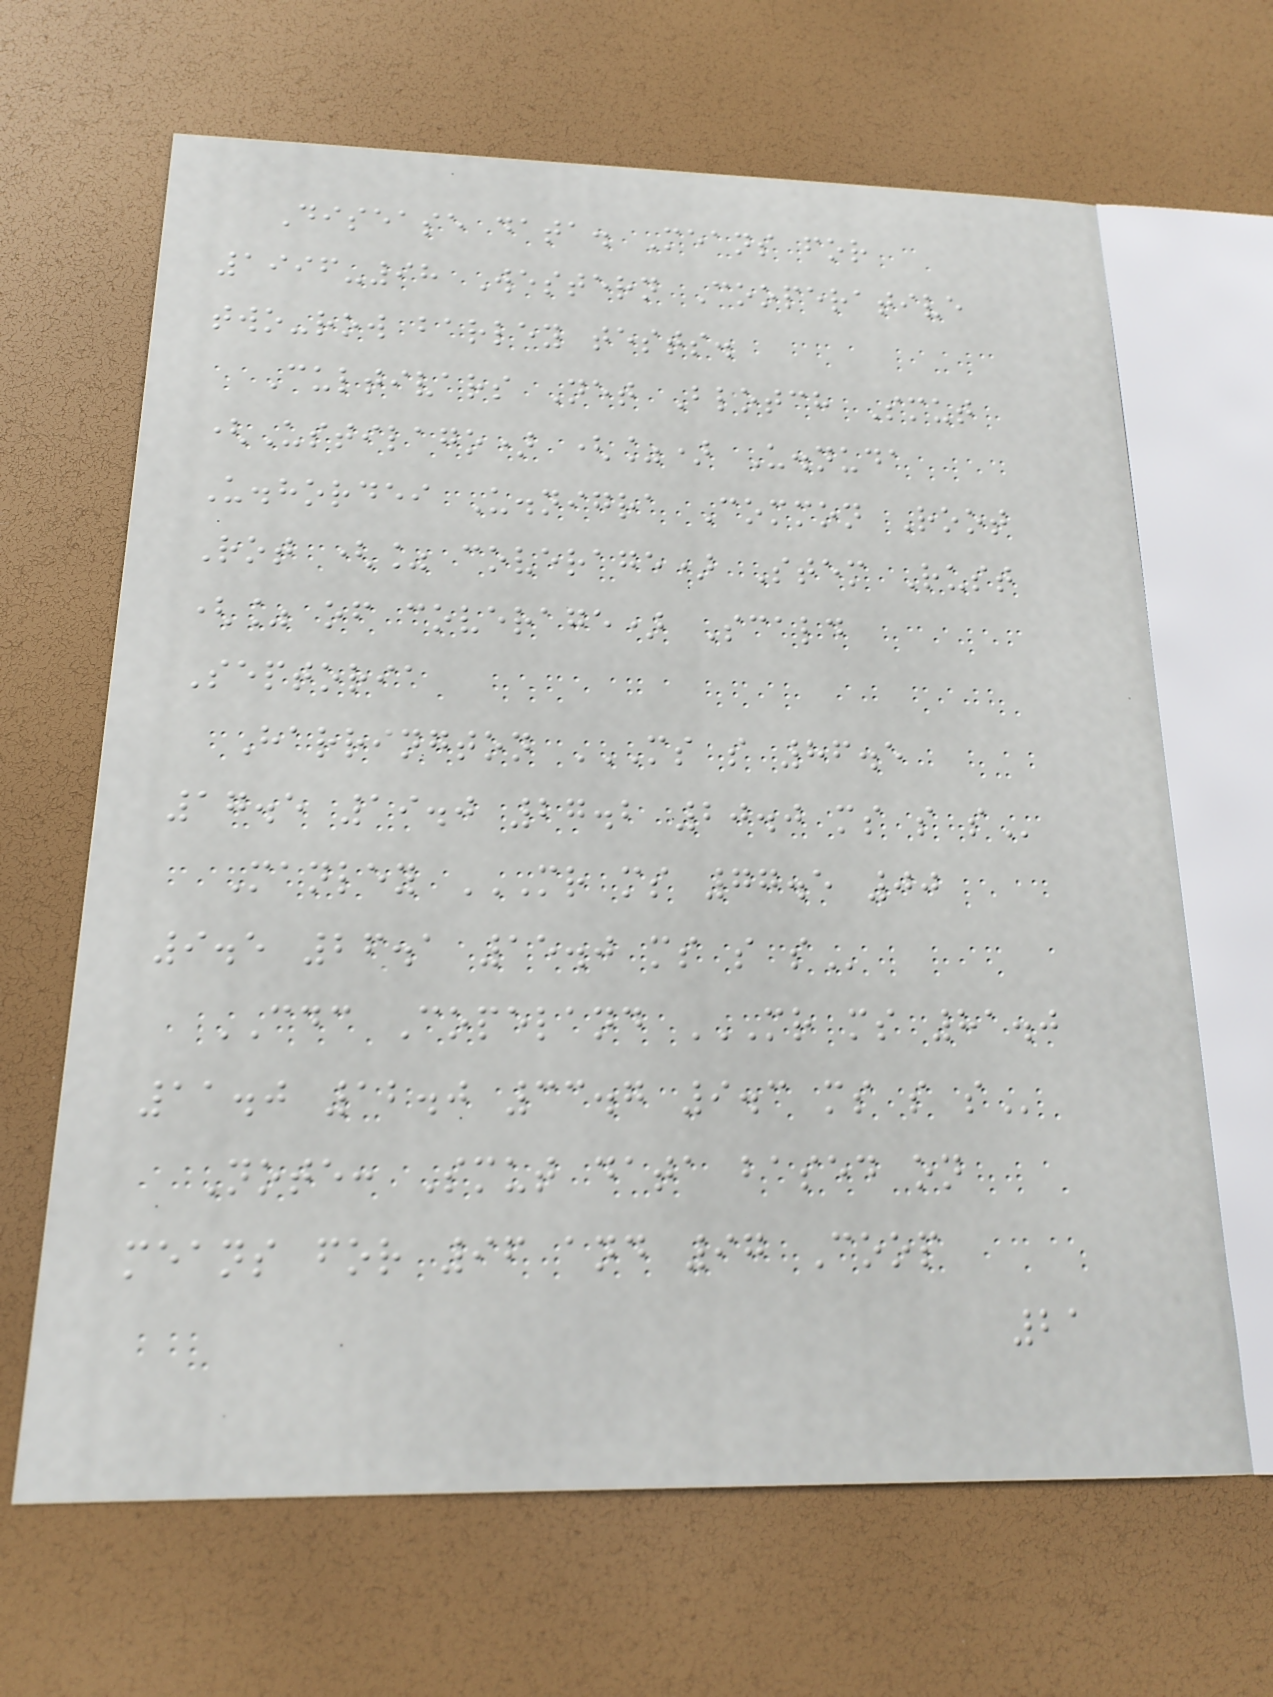Disease data. Means for
1996-98 Western Cooperative
two-row barley tests.
Cultivars Net Blotch Smut
(Ustilago) (%) U.nuda
U.hordei U.nigra Common Root
Rot (% coverage) Stem Rust
(% of coverage) Scald
Septoria
Harrington MS S 86.5
17.5 19.0 27.2 20.0 MS S S
Manley MR MS 77.5 00
9.5 26.1 15.0 MS S S
CDC Copeland MR MS 81.0
11.0 12.0 33.7 9.3 MS S S
Note: Smut data based on
means for 96 and 97 Coop
21
